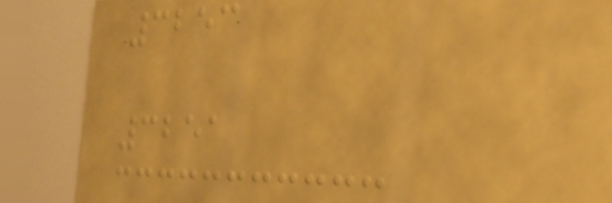3253
3251
